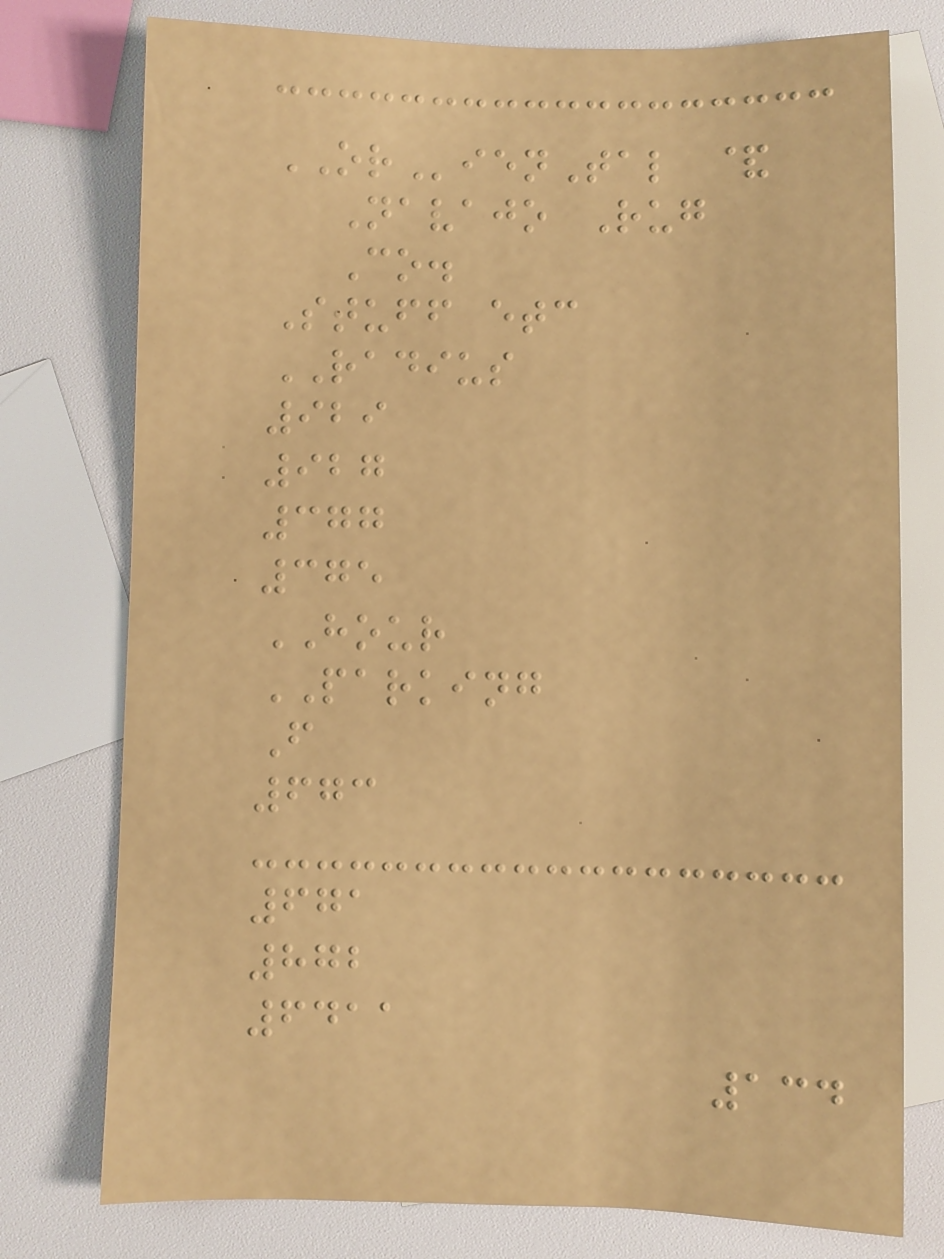ORienTal &
Navajo Rug
Co.
Stuff etc
RADIUS
929
927
377
375
HOUR
PARKING
F
673
671
872
6411
134
